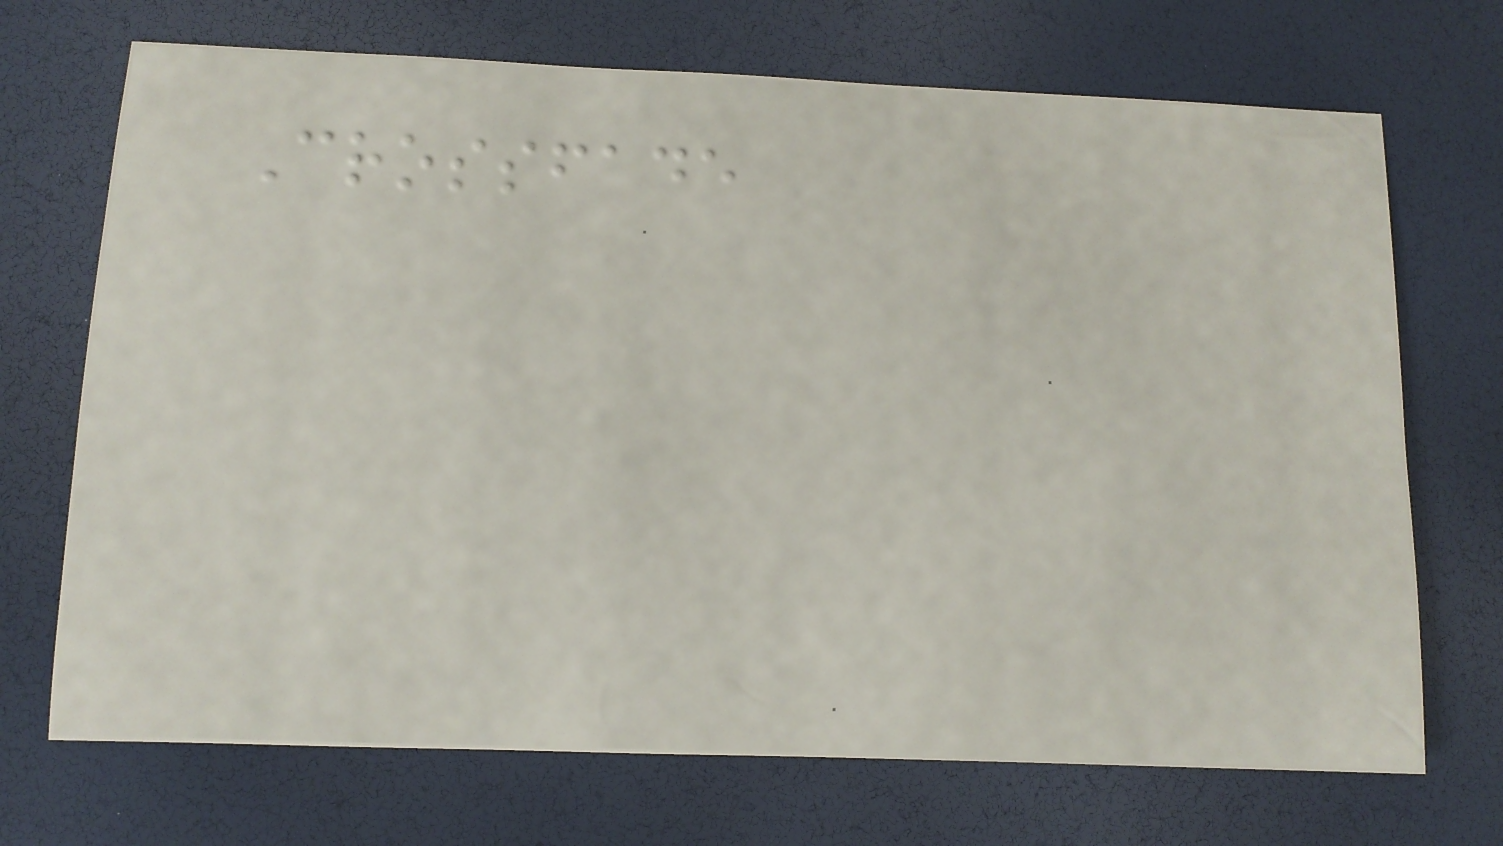Crossfade
